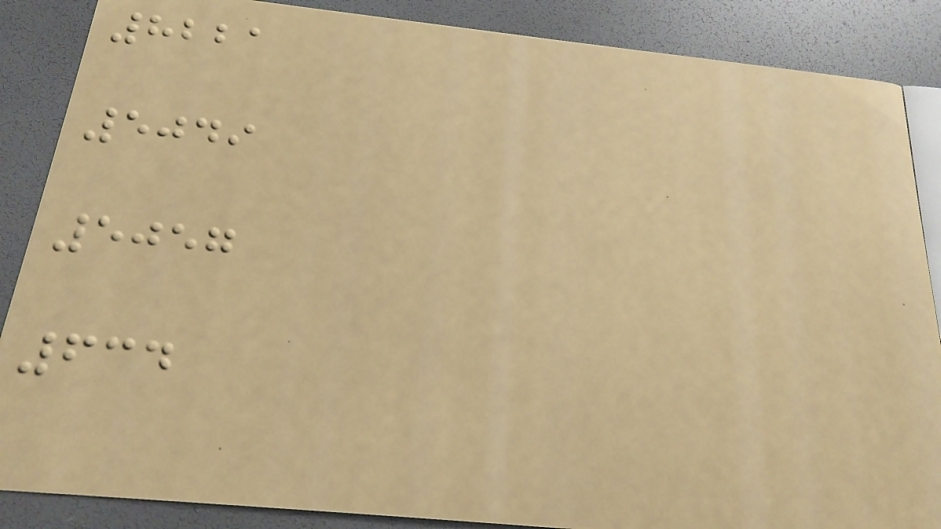8221
5049
5057
634
